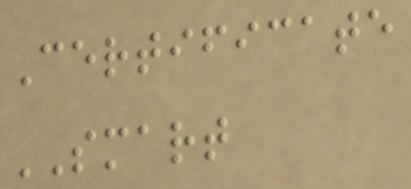Certificate
SMART
